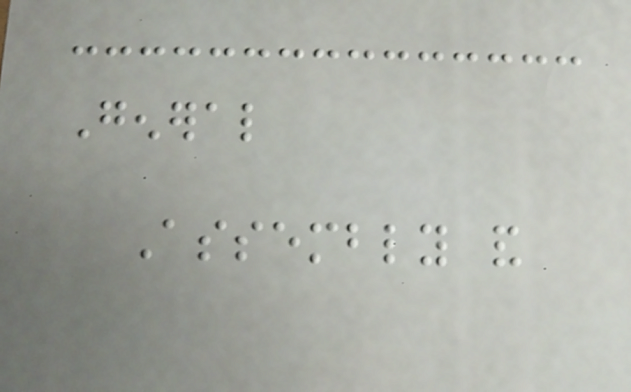General
Assembly and
